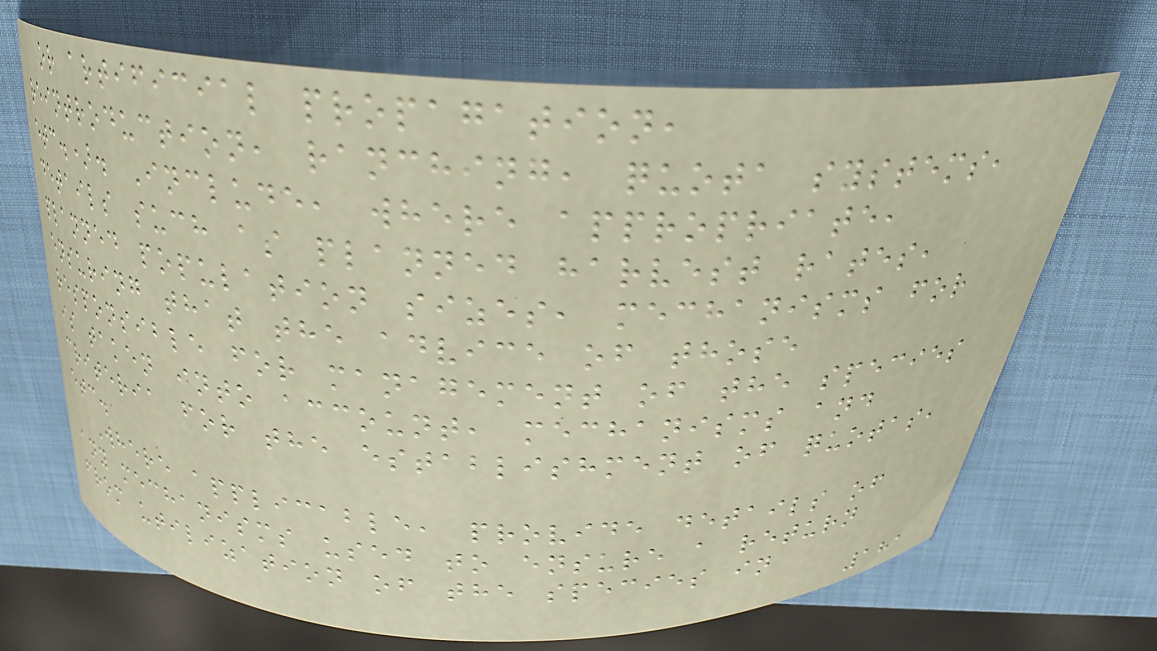or artificial propagation,
reintroduction, ranching, quota systems,
etc.). Include, where appropriate,
details such as planned harvest rates,
planned population sizes, mechanisms for
ensuring that the advice of those
responsible for management of the species
is taken into account, mechanisms and
criteria for the establishment of quotas,
etc.
Where applicable, provide details of
any mechanisms used to ensure a return
from utilization of the species in
181
